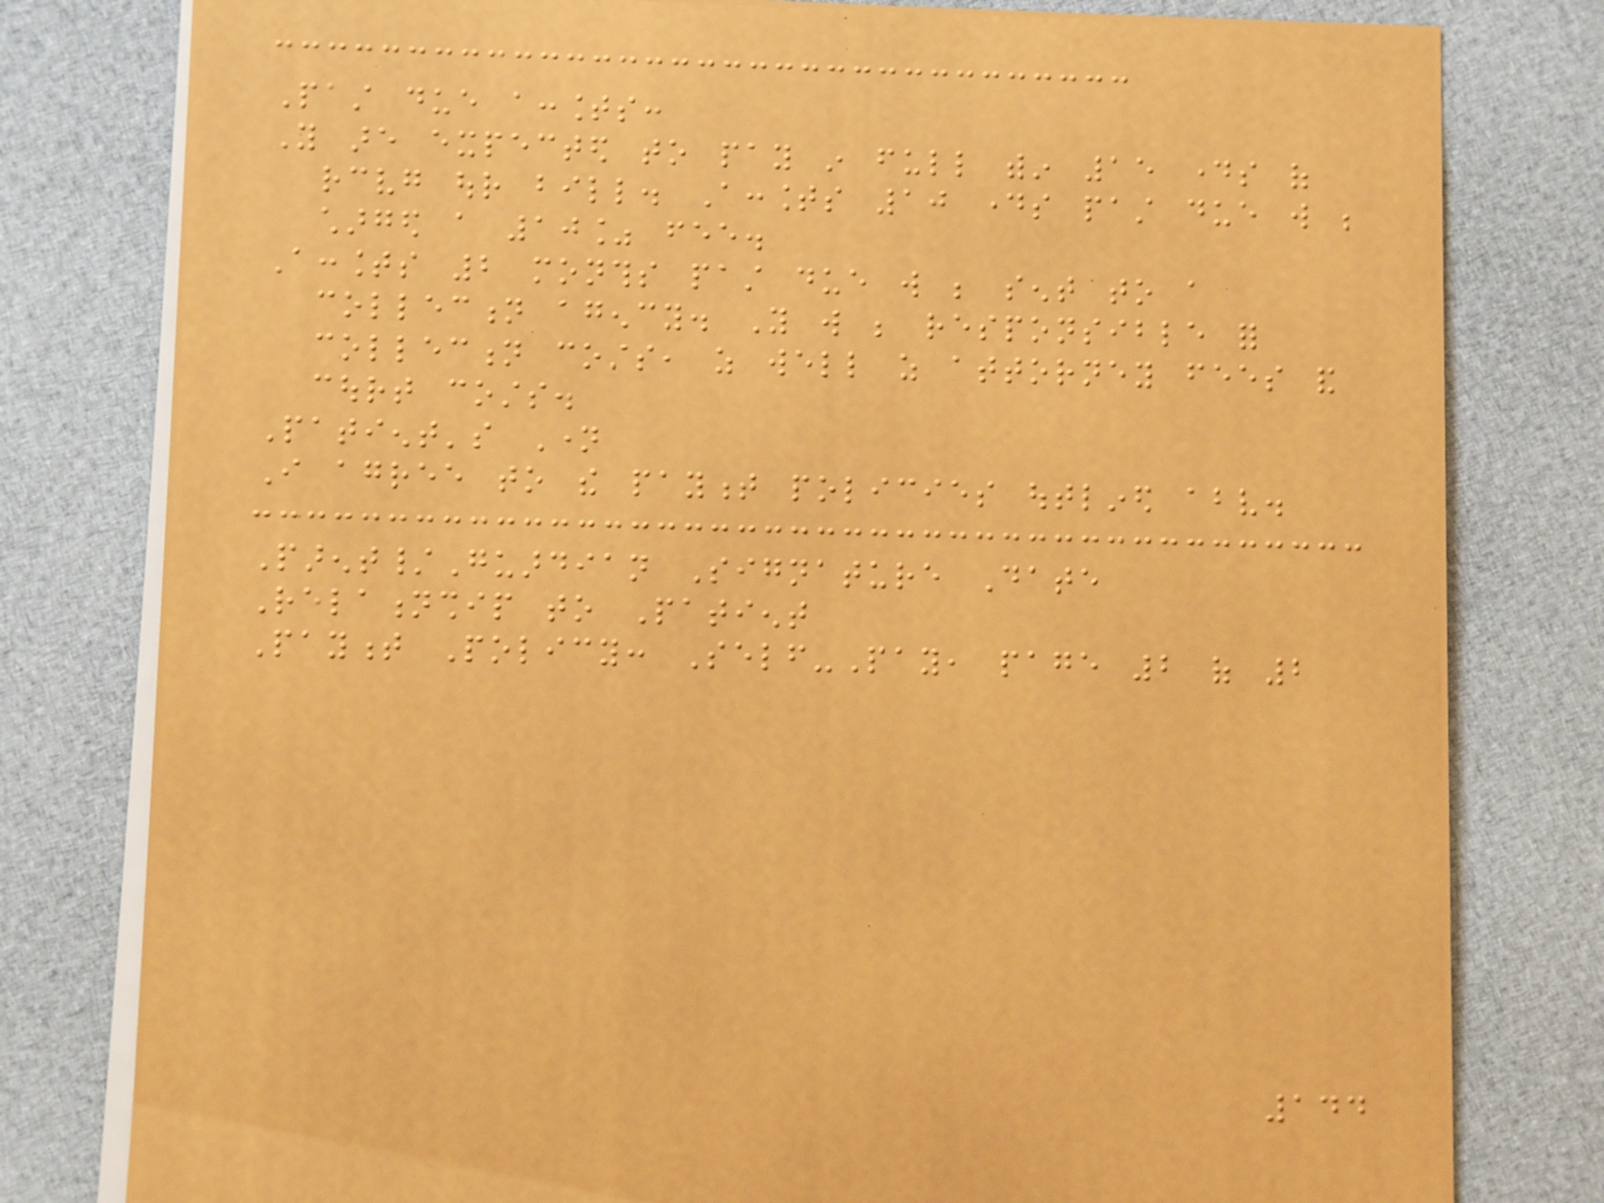Past due accounts:
You are expected to pay in full within 15 days of
receiving our bill. Accounts 10 days past due will be
charged a 10% fee.
Accounts 2 months past due will be sent to a
collection agency. You will be responsible for
collection costs, as well as attorney fees and
court costs.
Patient's Name
I agree to the payment policies outlined above.
Parent/Guardian Signature Date
Relationship to Patient
Payment Policy: Self-Pay, page 2 of 2
144
